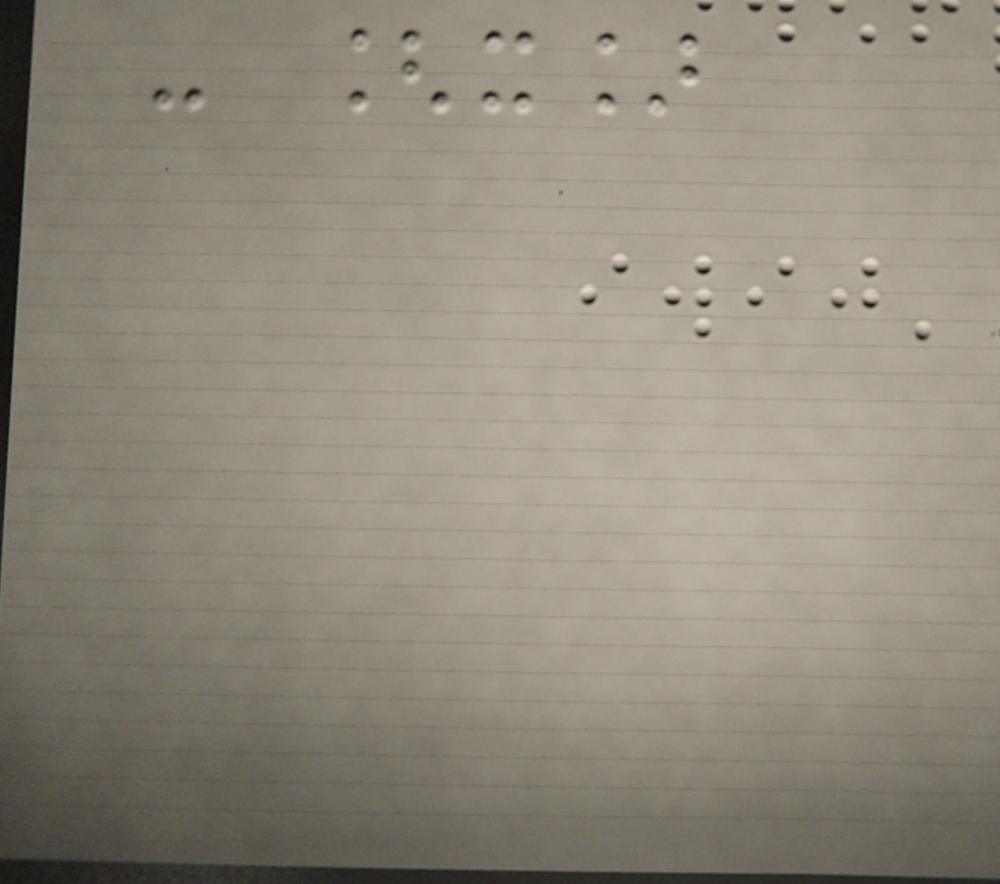- [x]
